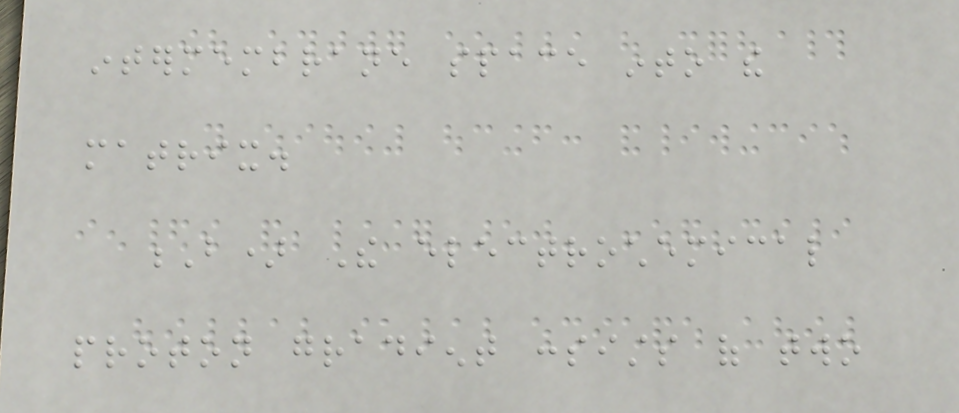intermembrane space into the
matrix.
B) The electrochemical
proton gradient consists of two
